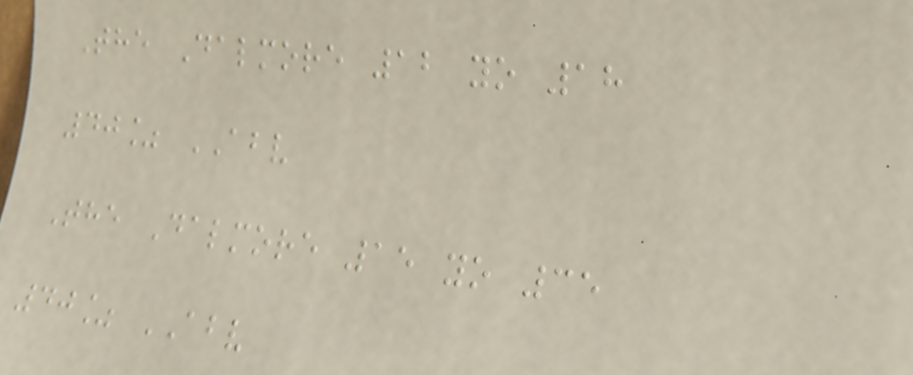The Dalmore 12 yo 18
40% ABV
The Dalmore 15 yo 35
40% ABV
